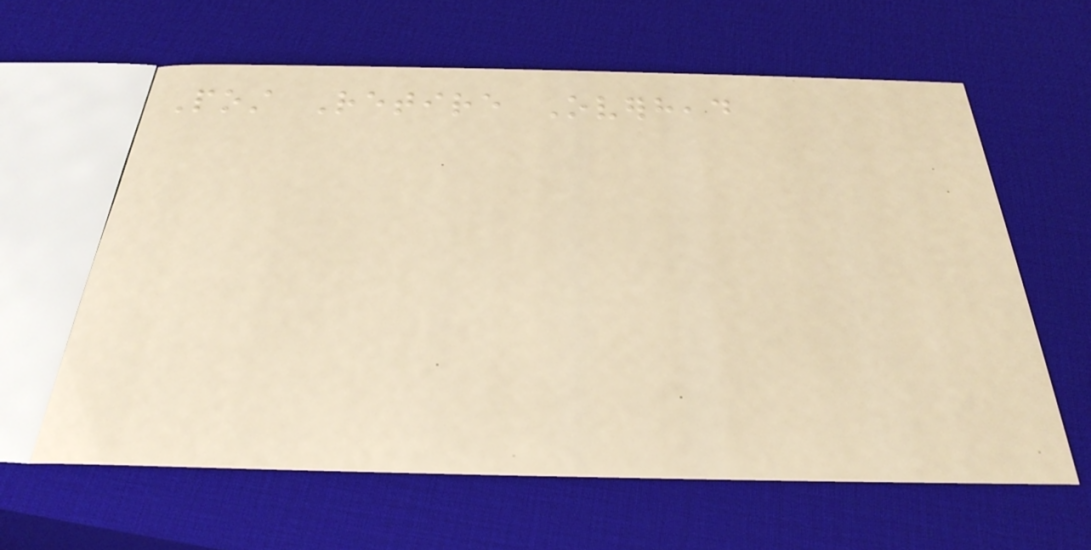Post Retire Overhead
